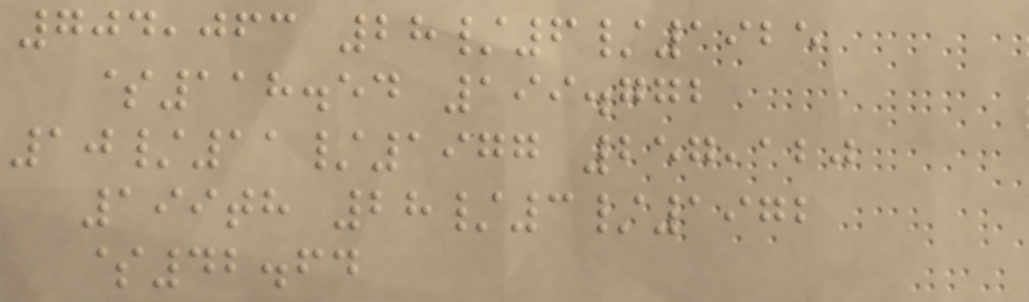704,063 28/6/1925
$118.54 199.772
10/11/1977 257,120
199th 28/3/1972
$42.64
